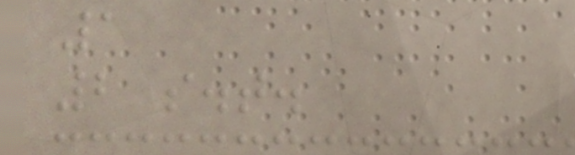1
2 s.t.
